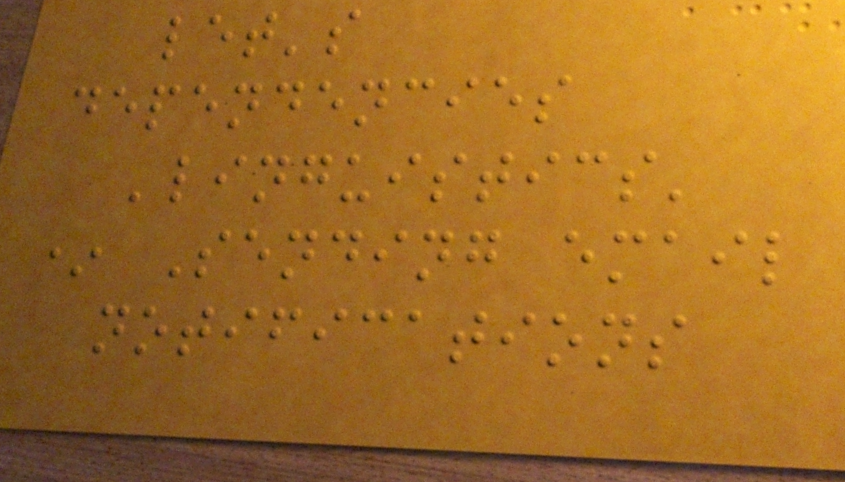let's
dependencies
'linguistics'
* Sending email
notifications
